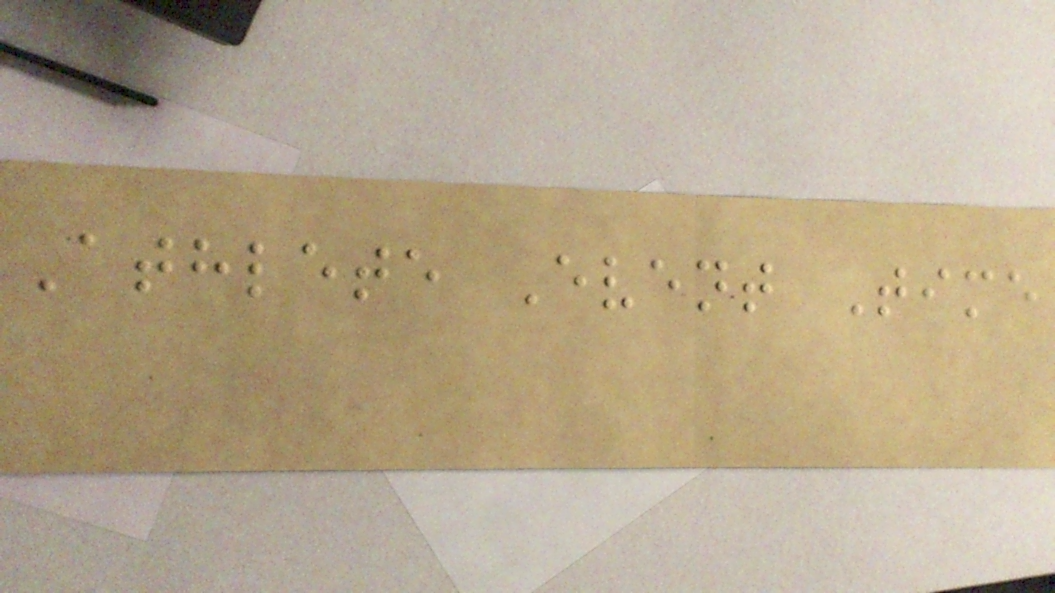Athlete Event Time
